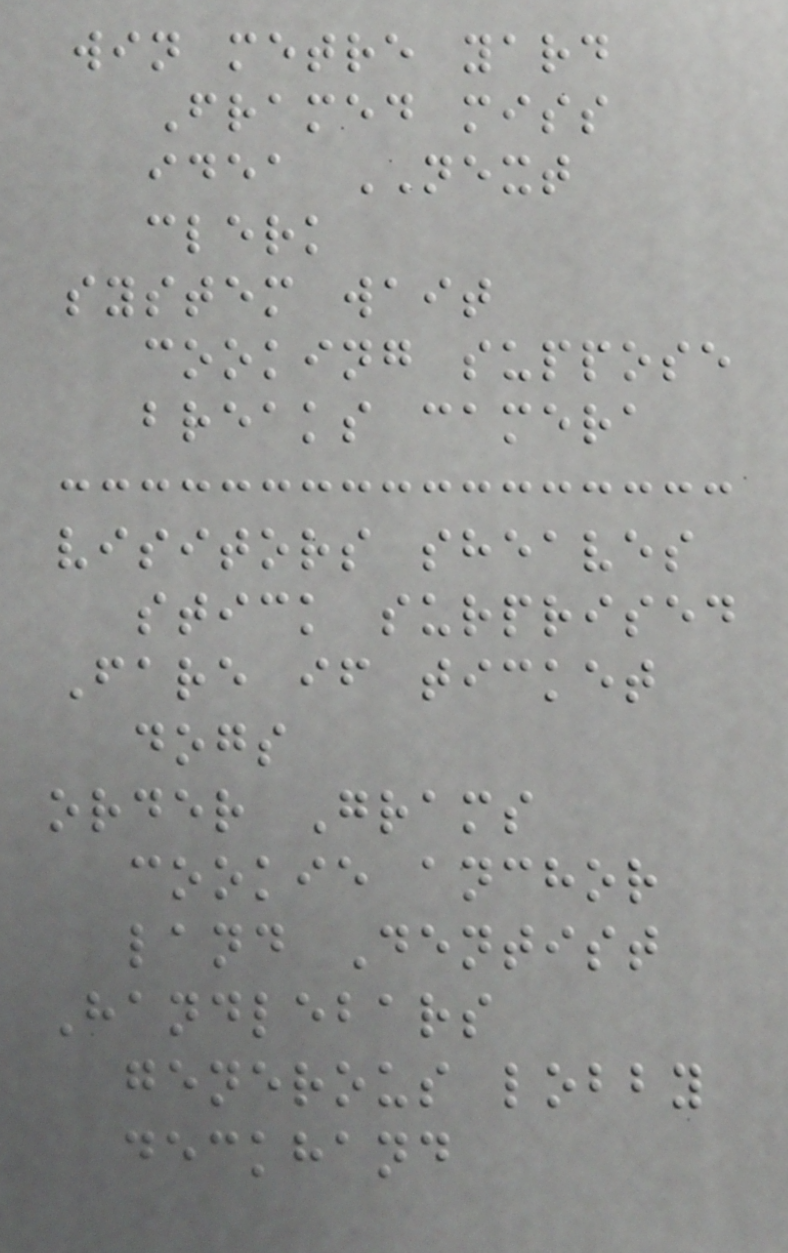win metre yard
Framed miss
idea NEXT
clerk
system wait
cooking suppose
breaks camera
visitors sheaves
stick surprised
Fare if ticket
dogs
order Grams
cookie anchor
land Dentist
Handlebars
generous lobby
deckhand
